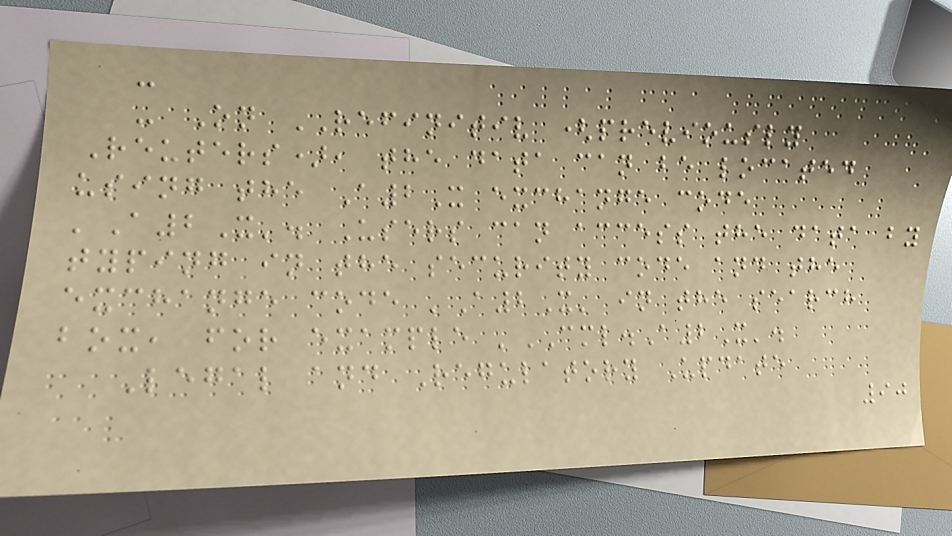-
- On REFINITIV (previously
Reuters), the data can be located
using the A2X exchange code
'A2X'. Users can access the data by
typing in the security code and the
exchange code 'A2X' in the search
box, for example 'CML.A2X'.
Legal and Regulatory Update
90
